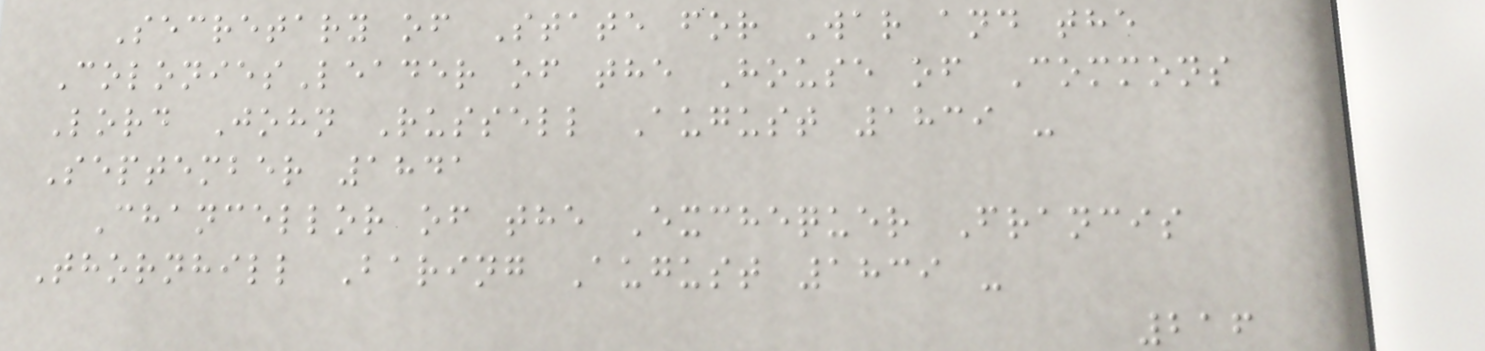Secretary of State for War and the
ColoniesLeader of the House of Commons
Lord John Russell August 1839 -
September 1841
Chancellor of the Exchequer Francis
Thornhill Baring August 1839 -
216
